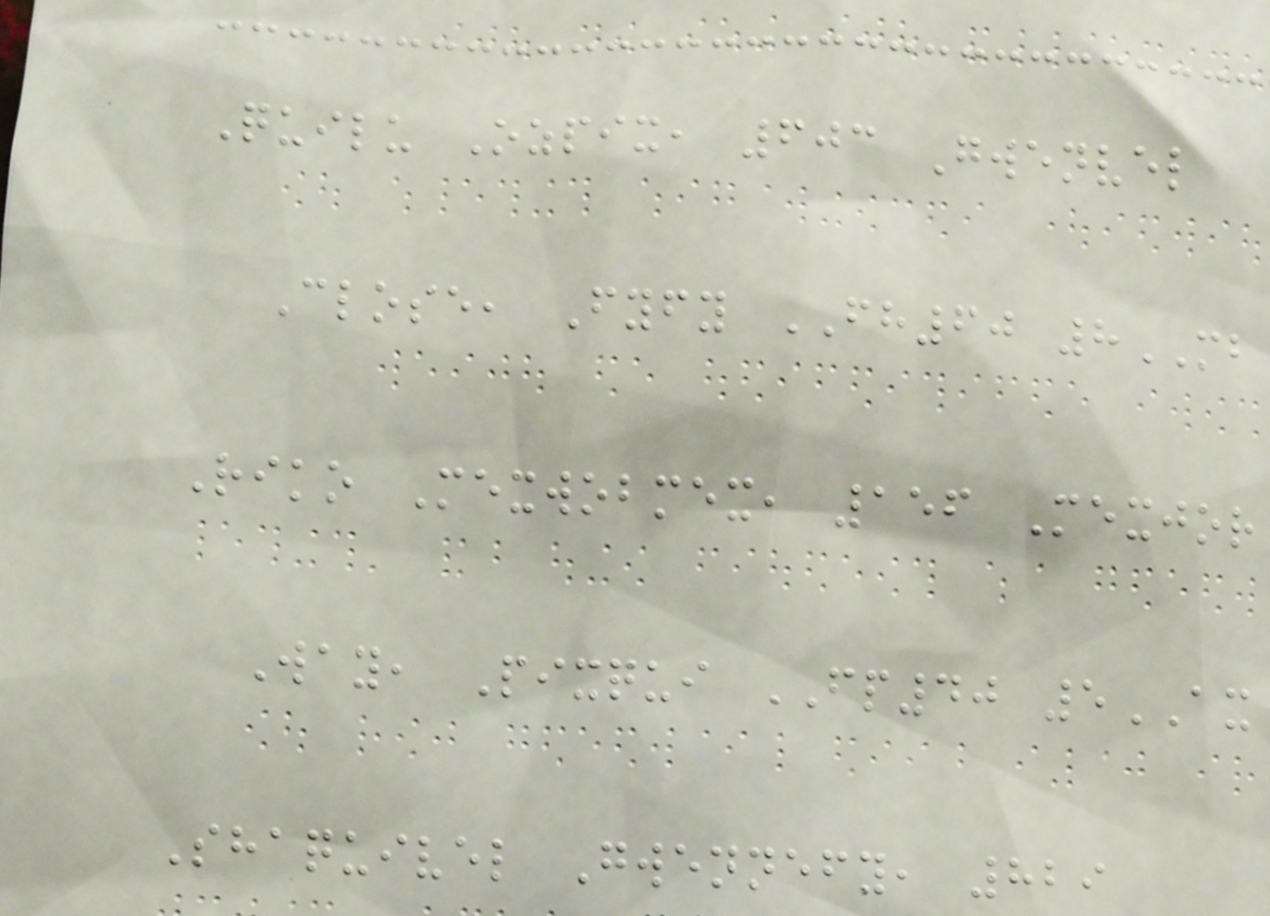Quilu Ozpix, 603 Gwenvel
Close, Fyfy FH60 8MB
Riko Mexwobmex, 156 Mexjor
Way, Pixqui FP40 5AX
Shaquivel Gwennefy, 829
